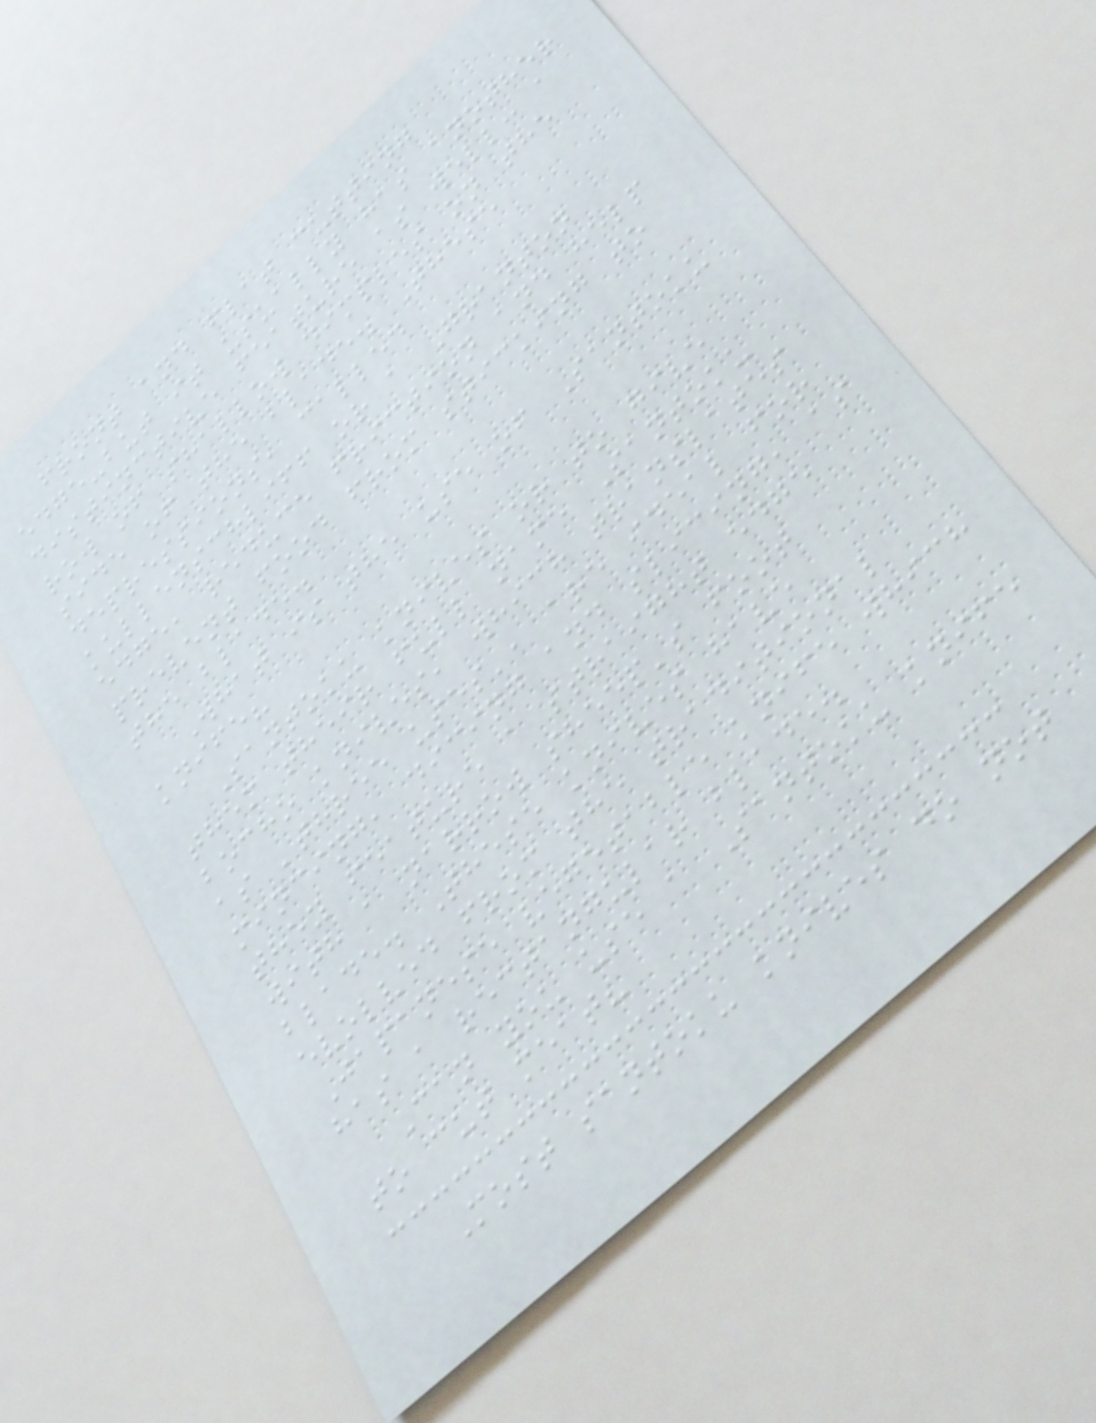front and flat cutting
edge-but it usually has another
distinctive feature as well: a
row of shallow dimples on the
side of the blade. These
depressions, called
kullenschliff or a Granton
edge, reduce friction and help
prevent food from sticking to
the blade.
What is the use of Santoku
knife?
Santoku knives or to give
them their full name Santoku
bocho knives, which translates
as 'three uses', are ideal for
mincing, dicing and slicing, as
they feature a straight edge
with a narrow sheep's foot
blade. These knives have
evolved from the traditional
Japanese vegetable knife which
has a rectangular blade.
Can you use a Santoku knife
to cut meat?
Most santoku knives do not
